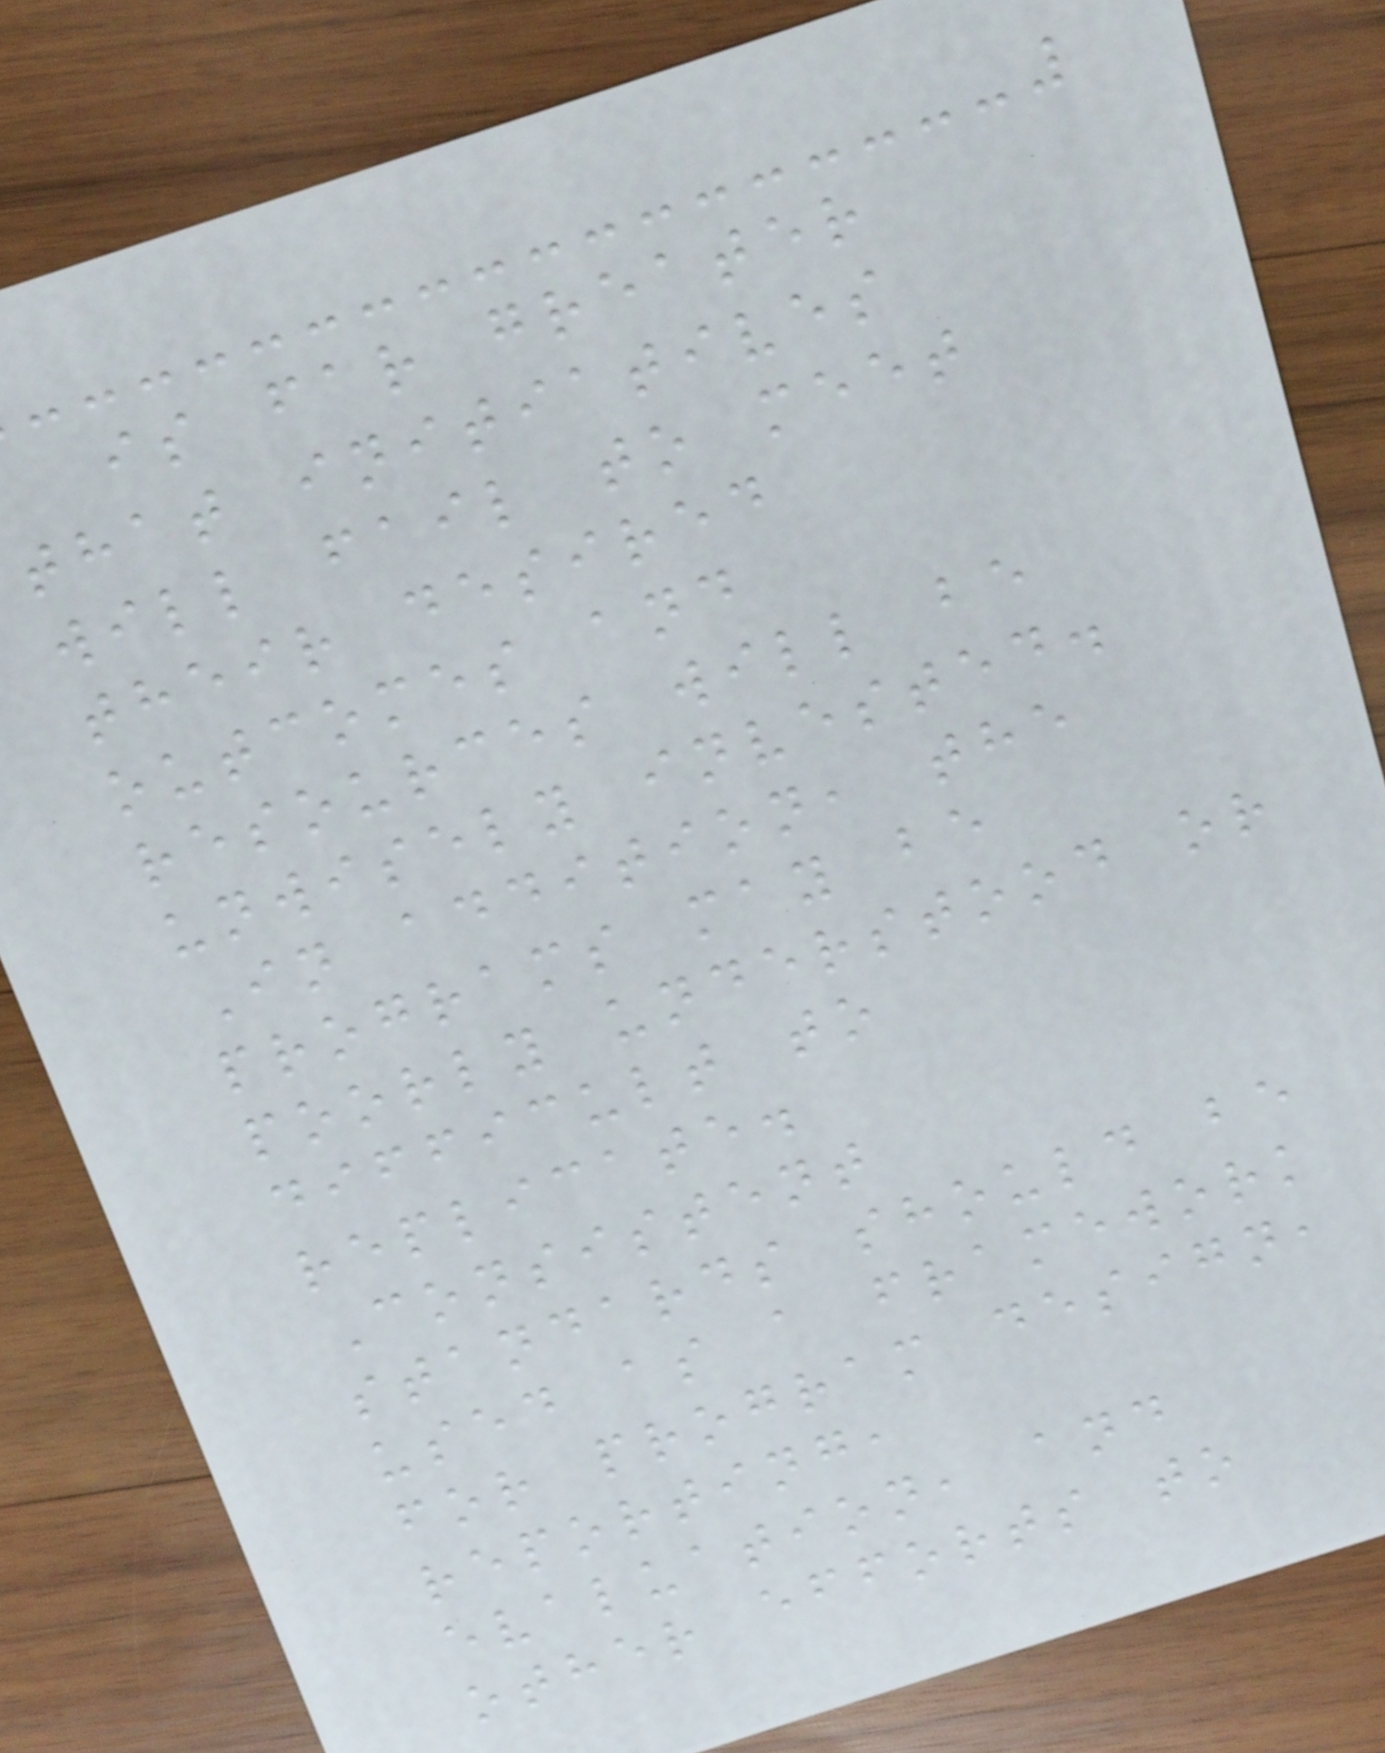is far greater
that initiatives
will fail to meet
their desired
outcomes and
resources will be
unwisely invested.
In addition, the
programs may be
poorly understood or
difficult to
replicate.
Consistent
standards should be
used as a framework
for program design,
reporting,
evaluation, and
other efforts to
